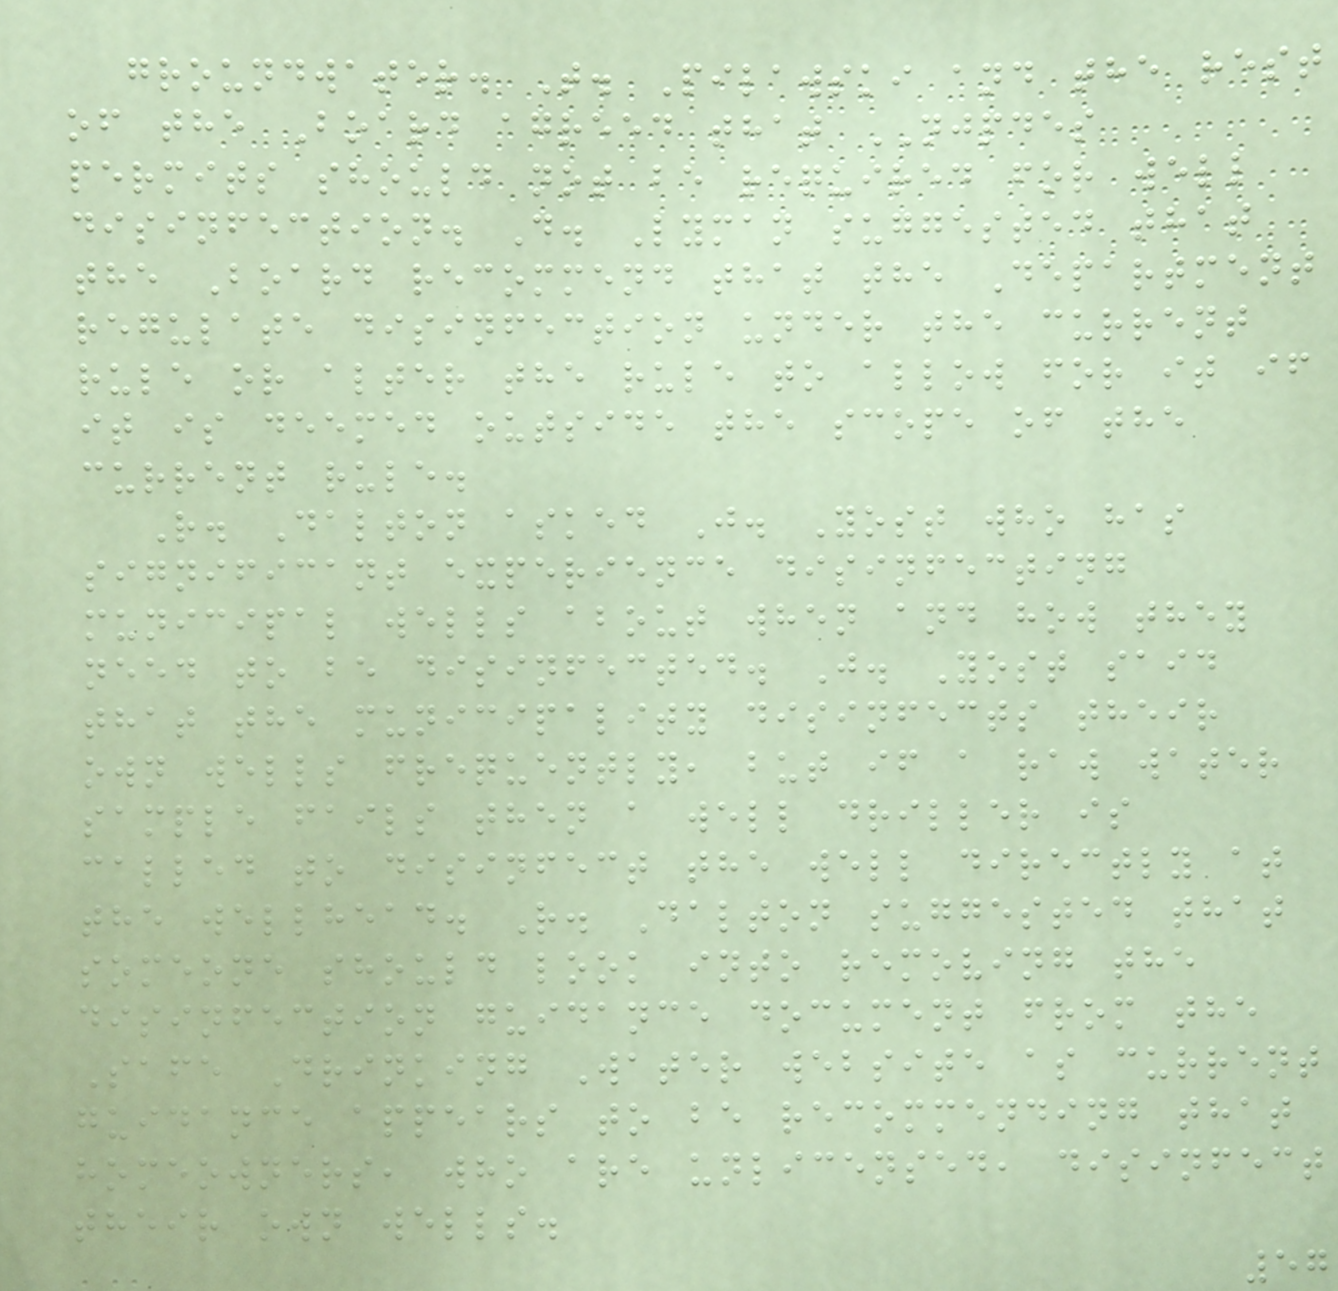groundwater. T. Pilawski and the rest
of the Board agreed that NJPDES
permits should not be required for well
disinfection. D. Lyman suggested that
the Board recommend that the Department
regulate disinfection under the current
rule or alter the rule to allow for it if
it is deemed outside the scope of the
current rule.
R. Dalton asked J. Yost who has
significant experience disinfecting
municipal wells about when and how they
need to be disinfected. J. Yost said
that the municipality disinfects their
own wells frequently, but if a raw water
sample fails then a well driller is
called to disinfect the well directly at
the wellhead. R. Dalton suggested that
someone should look into removing the
disinfection guidance document from the
Safe Drinking Water website as current
guidance appears to be recommending that
homeowners, who are unlicensed, disinfect
their own wells.
57
